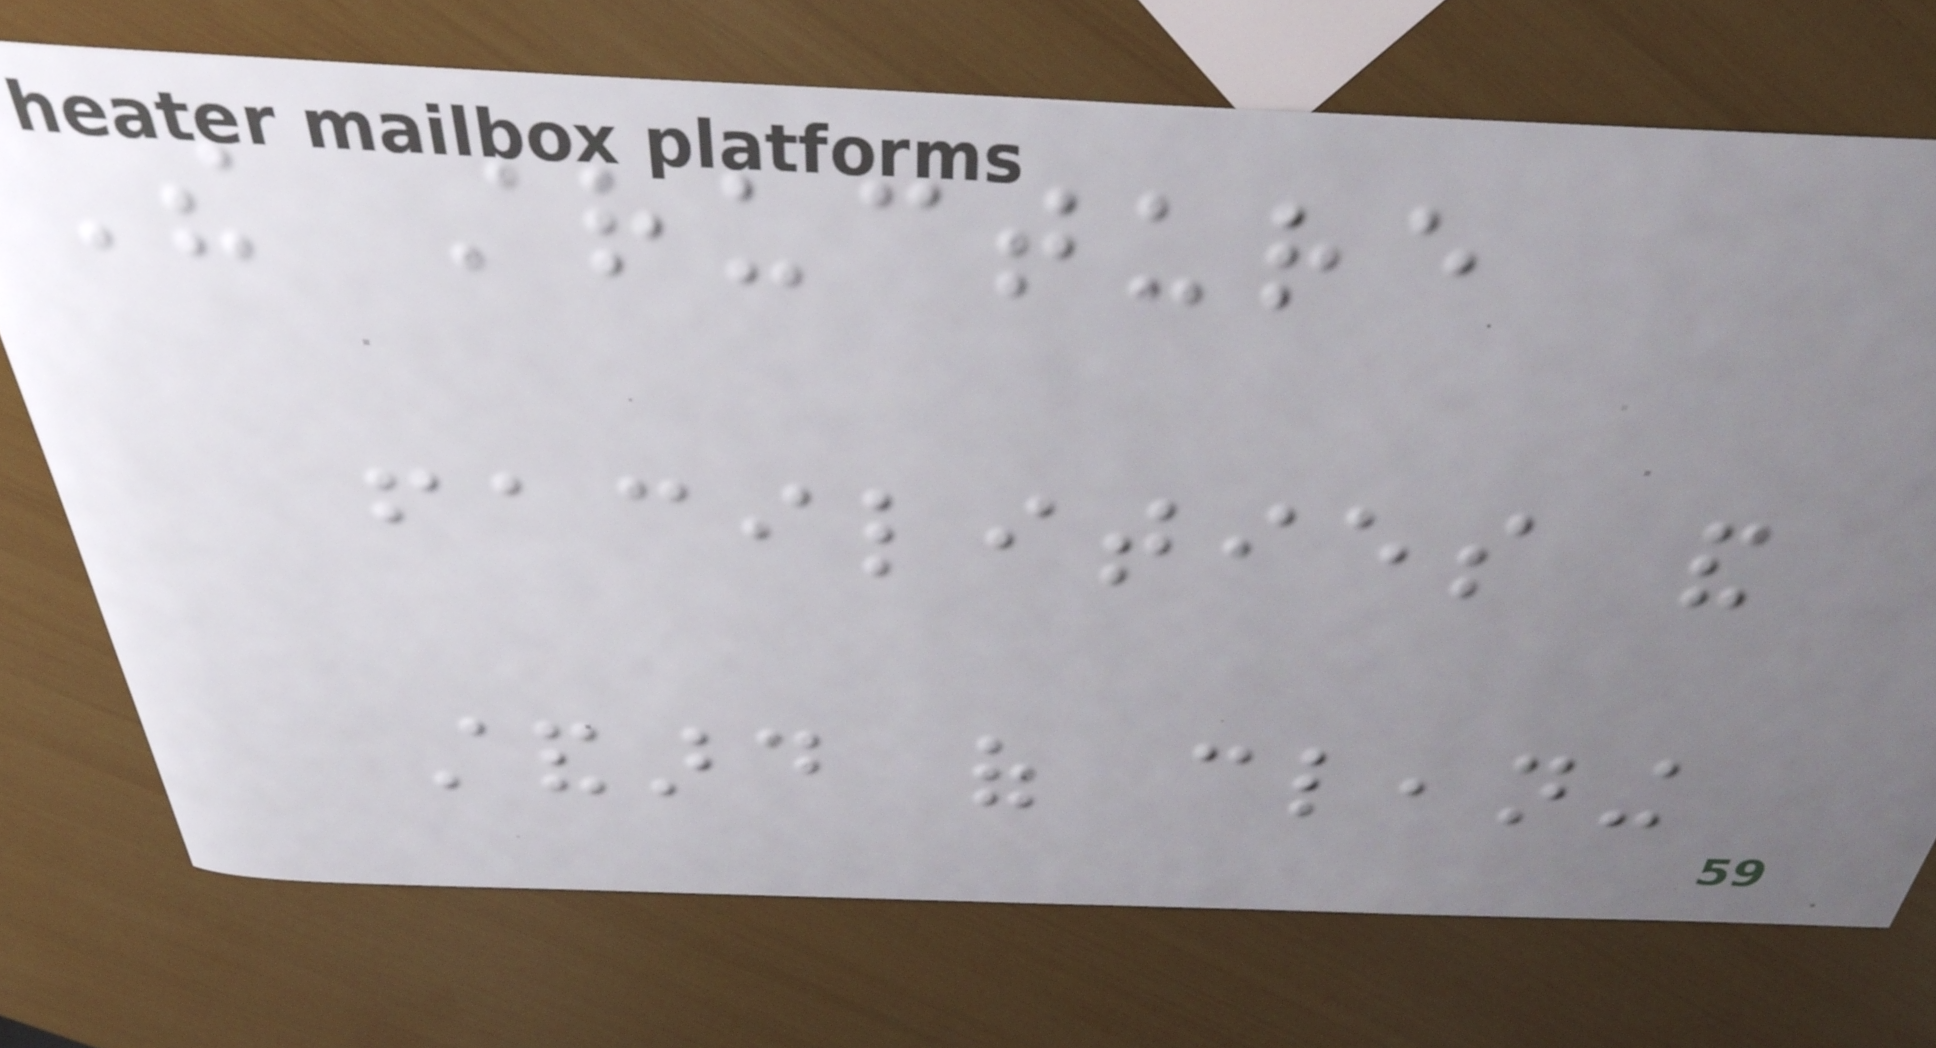The structure
facilities and
standard of cleaning
